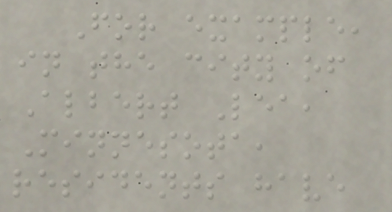For example,
in the city of
Albert Lea,
Minnesota,
residents have
